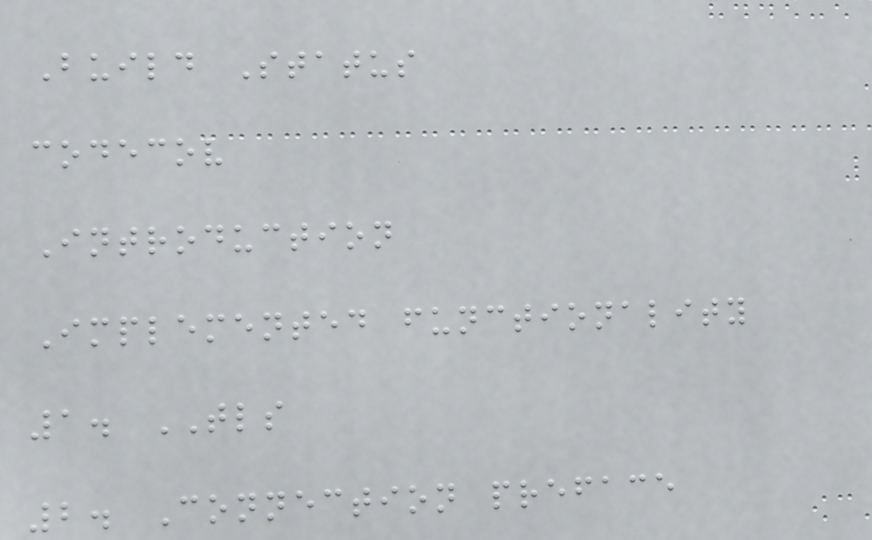Build Status
codecov
Introduction
Implemented functionality
1. TLS
2. Connection preface
